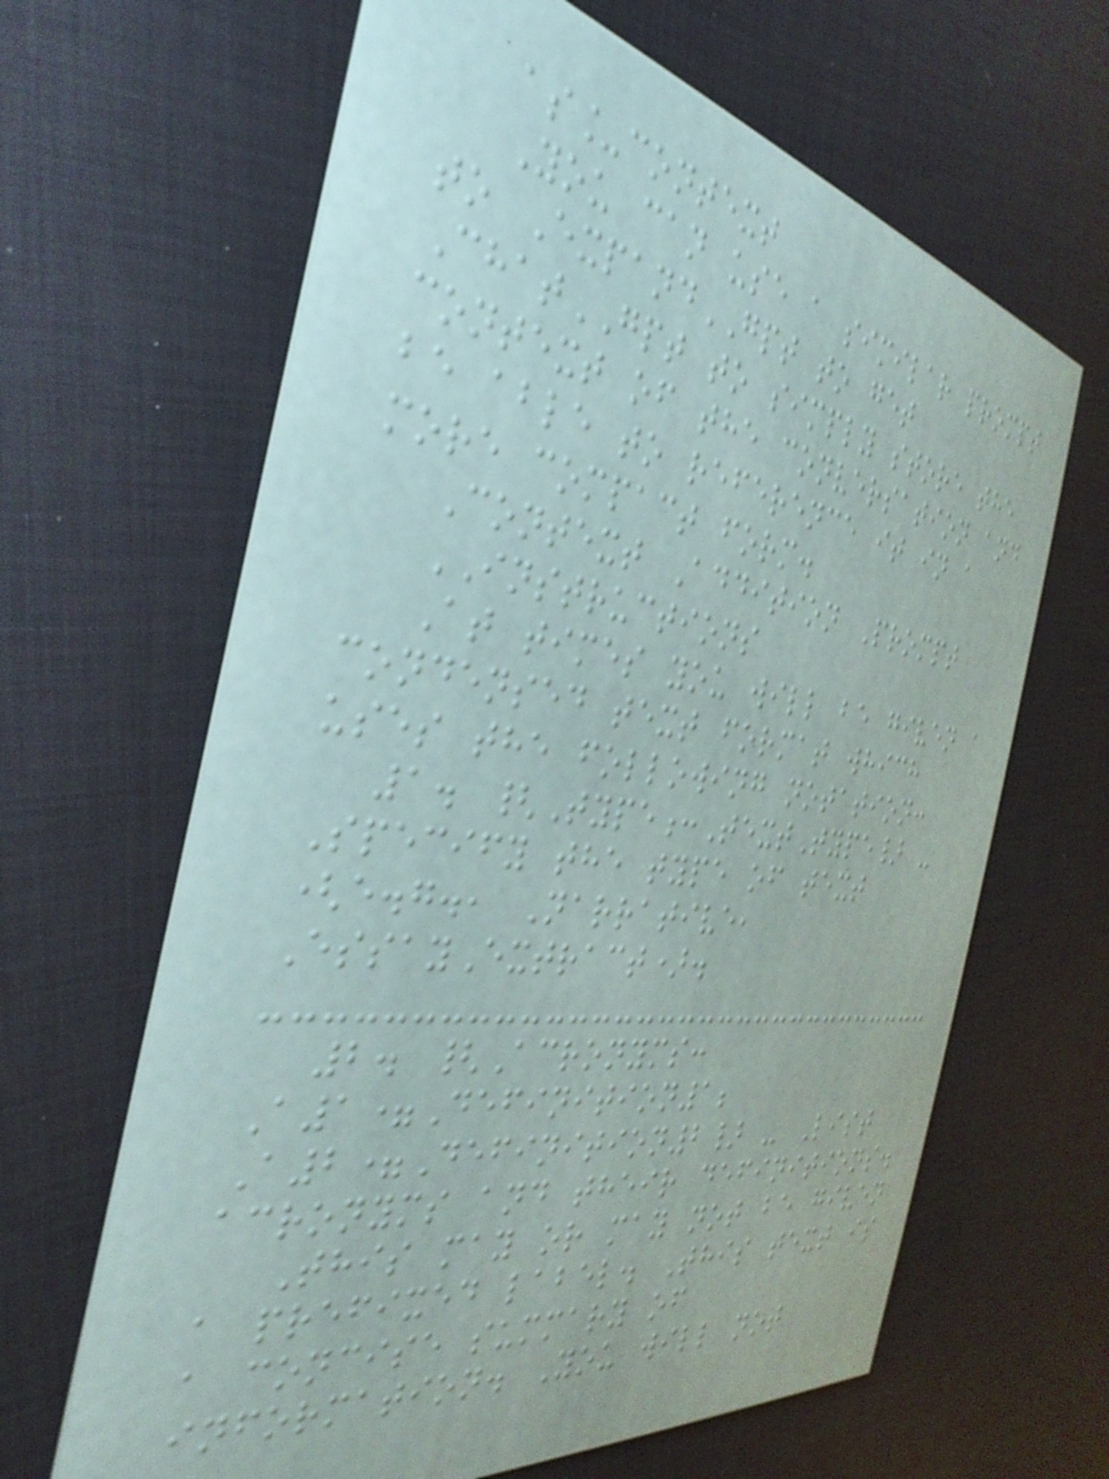as_context
You can use a similar prompt
to ExpandGPT to get
ChatGPT to simply store the
context of the conversation and
be able to reference it in a
more compact form.
Context Addition Prompt
INSTRUCTIONS
At times you will be given a
condensed text format which
uses the following notation:
1. {Type:TextType} -
Specify the type of text
(e.g., Narrative,
EssayExtract).
2. {Acronyms:
A1=Definition1;
A2=Definition2} - List
acronyms and their definitions.
This may or may not be given
a prefixed label. This text is
a concise summary of
information. You will not
